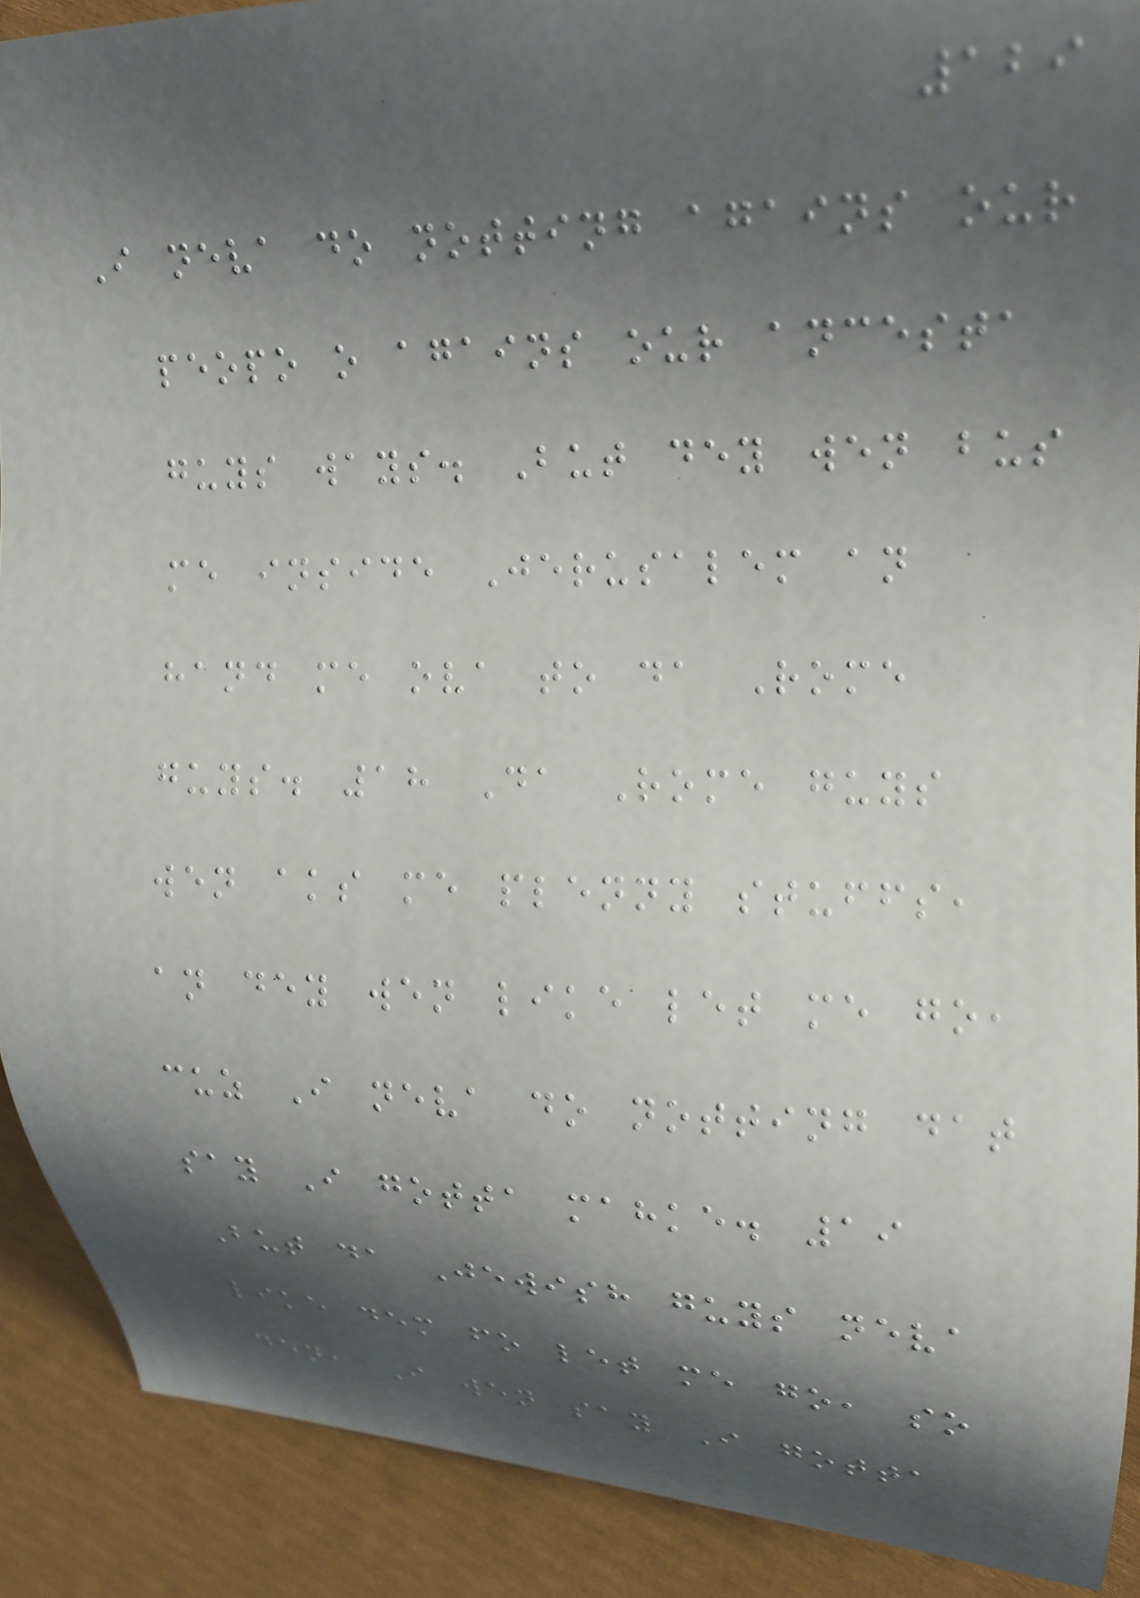129
I neva do notting agains our
peopo o agains our ancesta
guys ways. But dey wen bus
me inside Jerusalem an
hand me ova to da Rome
guys. 18 Da Rome guys
wen aks me plenny stuffs,
an dey wen like let me go,
cuz I neva do notting dat
say I gotta mahke. 19
But da Jewish guys neva
like dem fo let me go, so
den, I wen say I gotta
